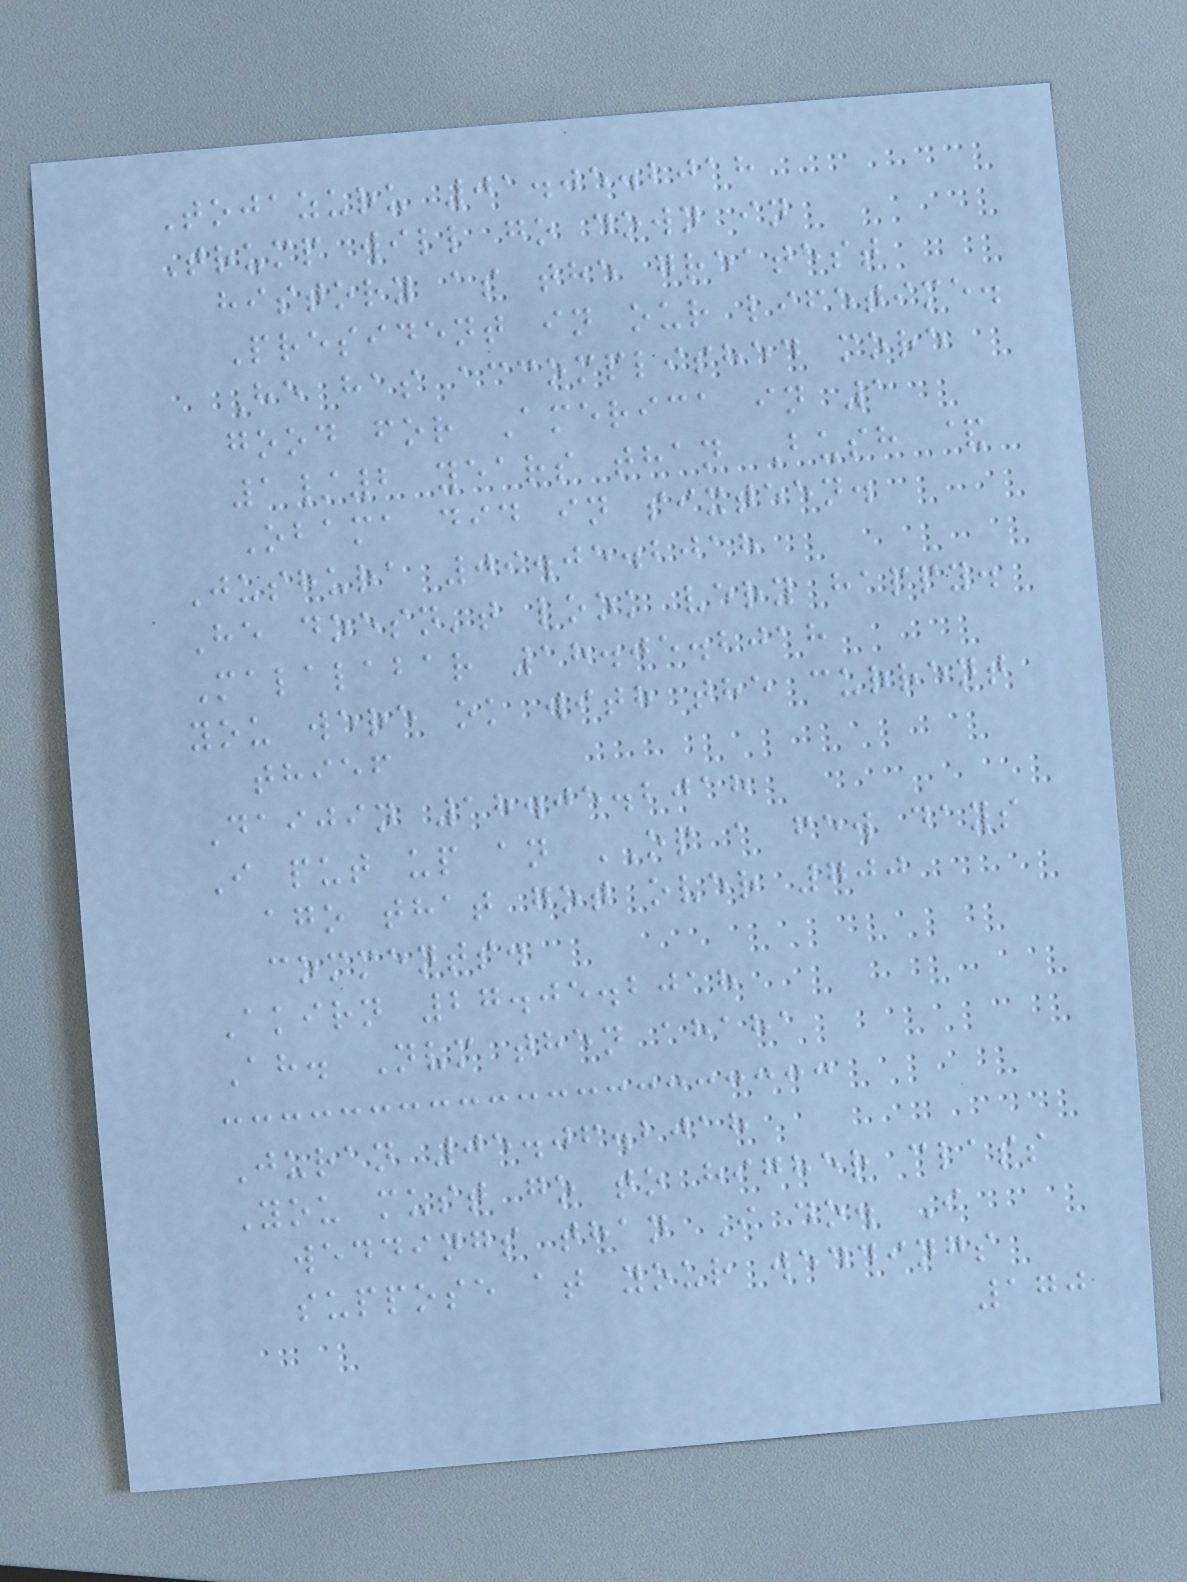Tojazuru 01.05.2018
Trump will go down in
history as the greatest
President in our lifetime.
He has accomplished more
good for America in 1
1/2 years than Bush &
Obama did in sixteen.
Jushura 09.05.2018
He doesn't look very happy.
Malalabar 18.05.2018
you were ok with the current
thief
Daijin 18.05.2018
I put up an OP a few days
ago that got over 700
comments.
Akirn 27.05.2018
Ah. Nvm then ahaha
Juran 05.06.2018
You must go to higher class
weddings than I do. I
suppose at your weddings
170
